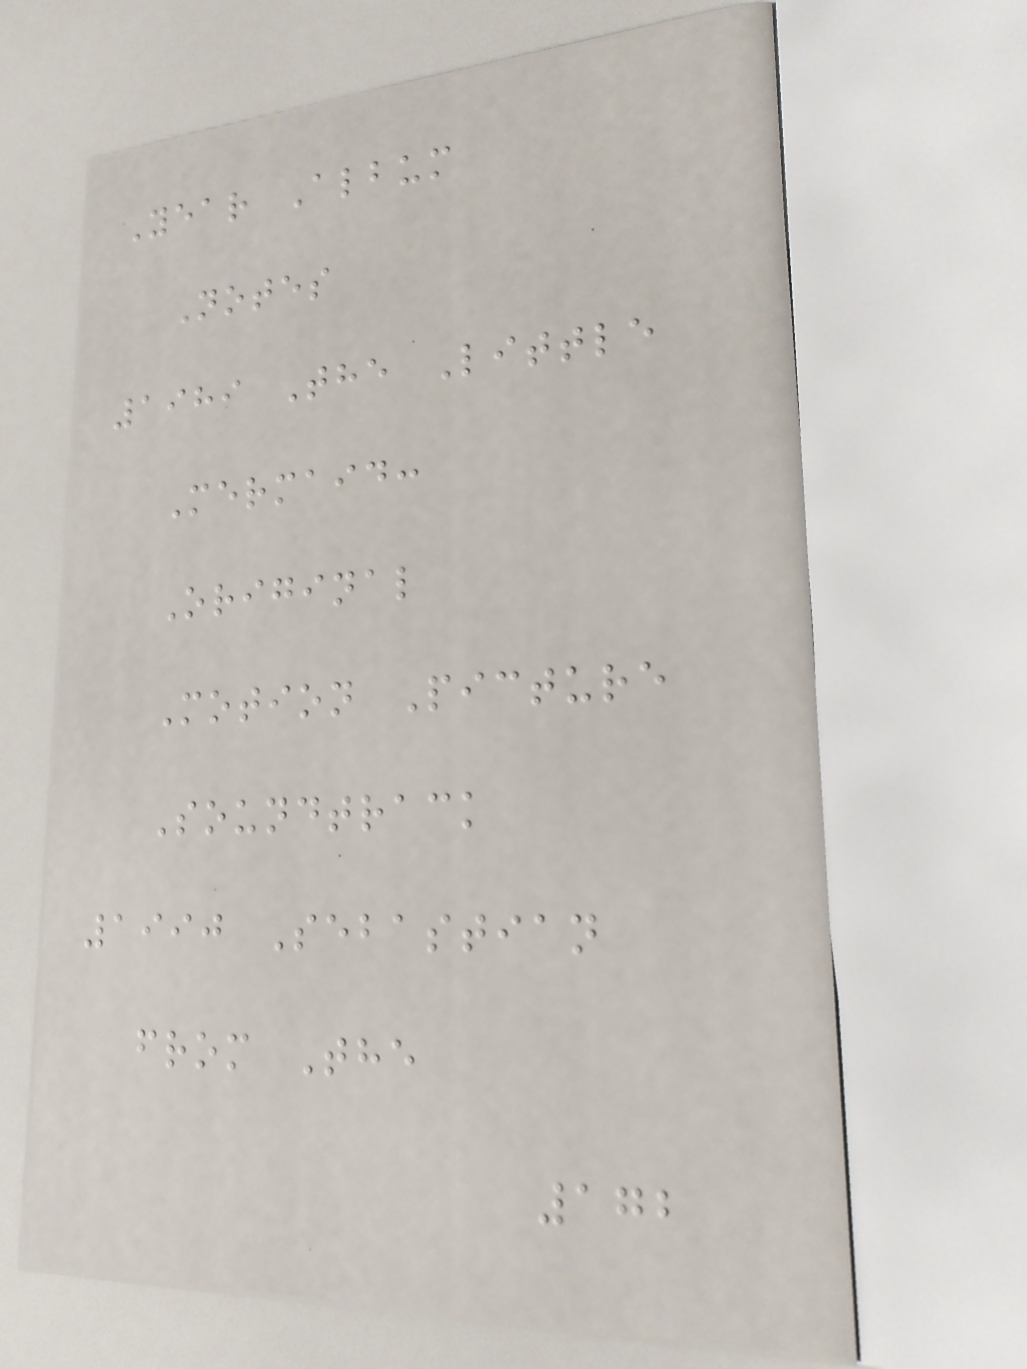Year Album
Notes
1989 The Little
Mermaid:
Original
Motion Picture
Soundtrack
1990 Sebastian
from The
172
